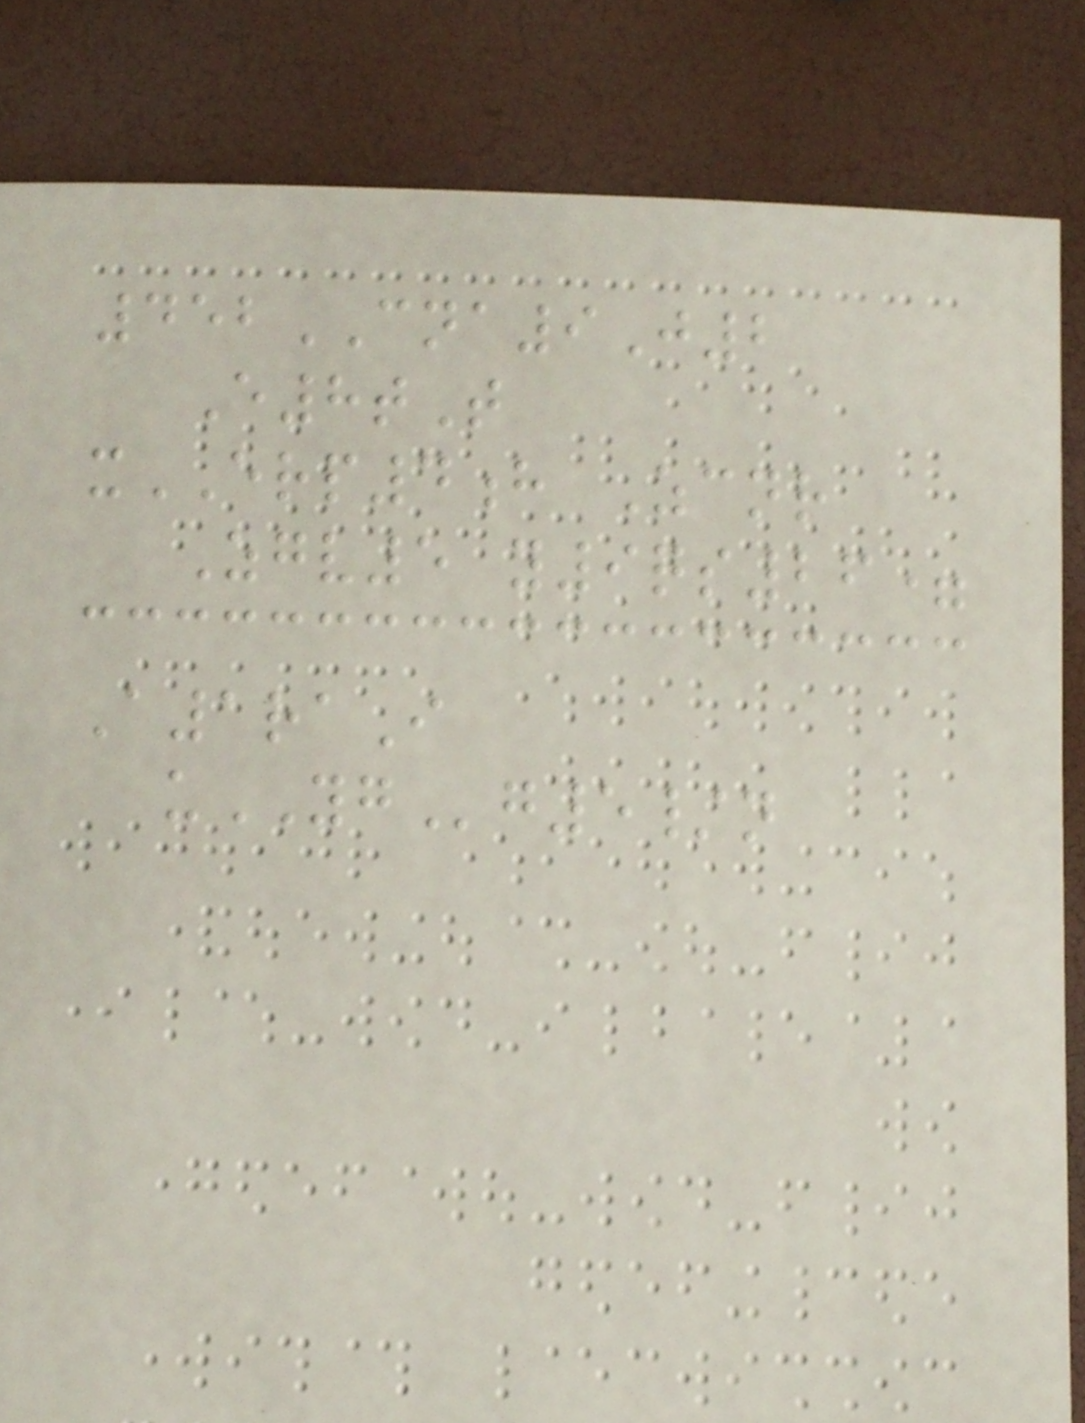452CNA9J2
E8tT
xERP4h Zcnr
Zgv5 y9qs26=
A1raI
uYGg5/n
